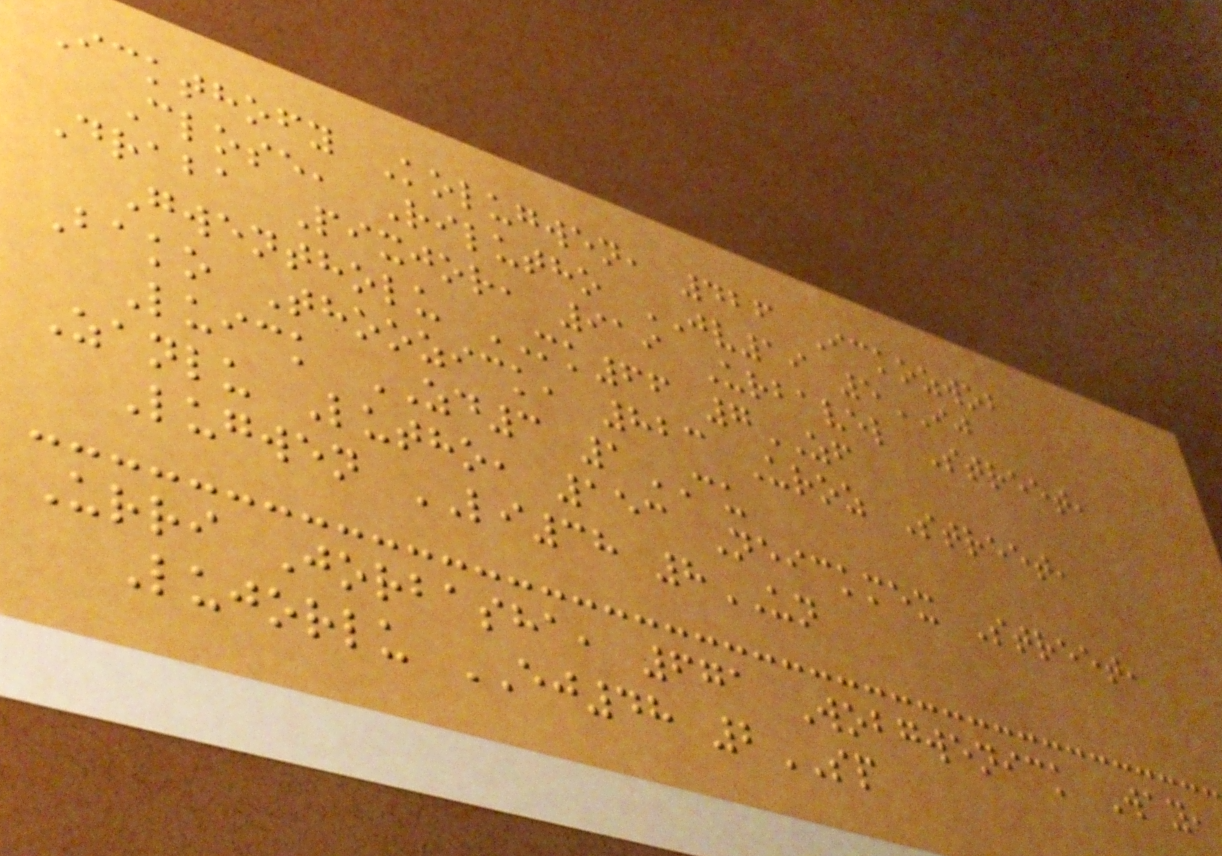Ickthofy Kolugwen, 426 Ickozwob
Close, Rilutho JV19 5IJ
Draba Pixjor, 919 Urbavel Street,
Gwentholu MK66 7ZF
Bako Thoozick, 823 Uroz Street,
Luick ZD3 1CU
Zanlu Lutho, 153 Neickmex Street,
Lugwen LI38 8UN
Urri Jorbasha, 671 Wobgwenick Way,
Lujorlu EJ48 2SP
